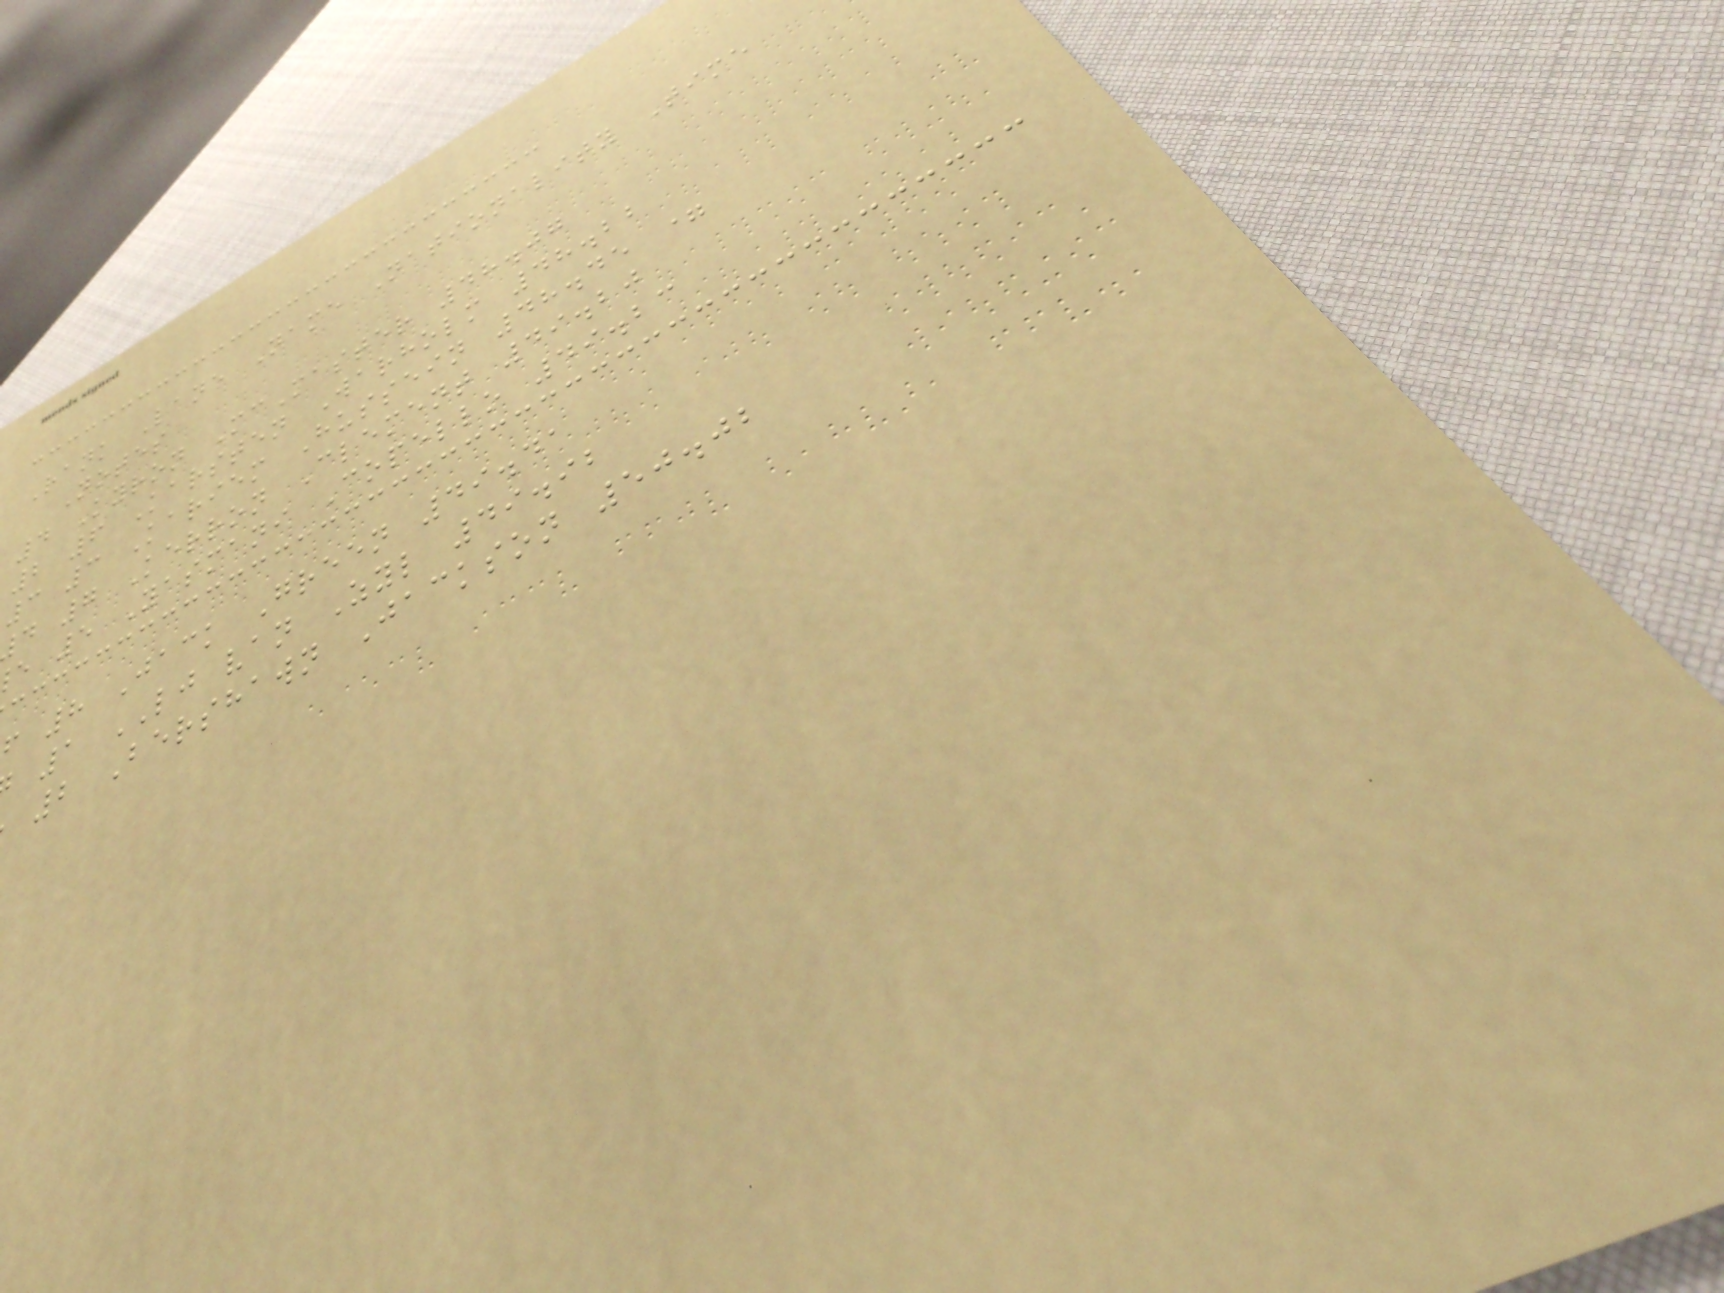Rank Lane Name Nationality Time
Notes
4 Kyron McMaster 48.07
2 6 Karsten Warholm 48.22
3 3 Kariem Hussein 48.45 =
d 7 Kerron Clement 49.20
e 5 Yasmani Copello 49.23
f 8 Jack Green 49.41
1 LJ van Zyl 49.92
2 Bershawn Jackson 50.02
